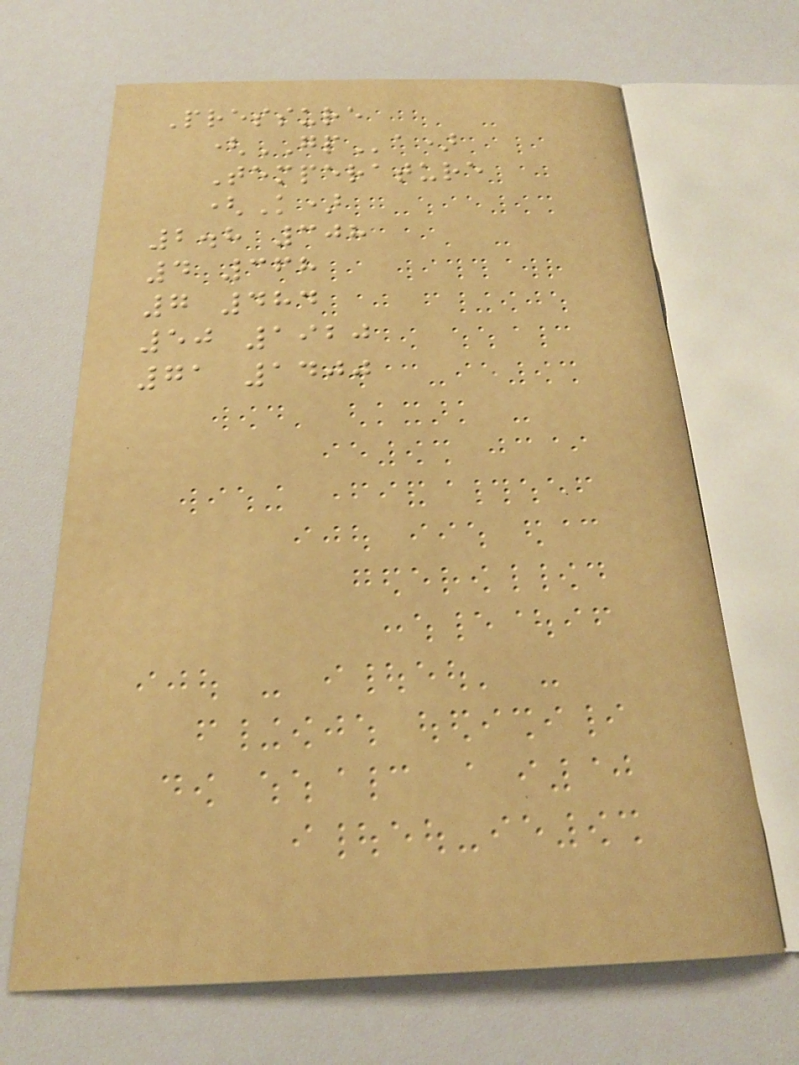Pressure
(GPa)
Temperature
(K)
2.8 308
4 368
7 484
50 1920
71 1400
